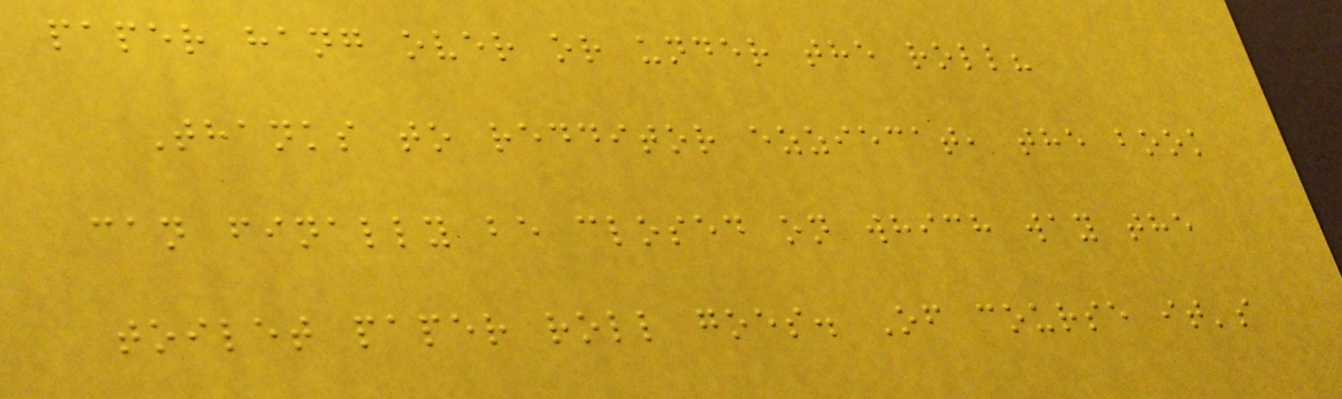paper hang over or under the roll?
Thanks to redditor ezziecat, the book
can finally be closed on which way the
toilet paper roll goes. Of course it's
